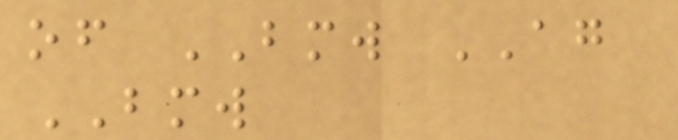of BMW AG
BMW
